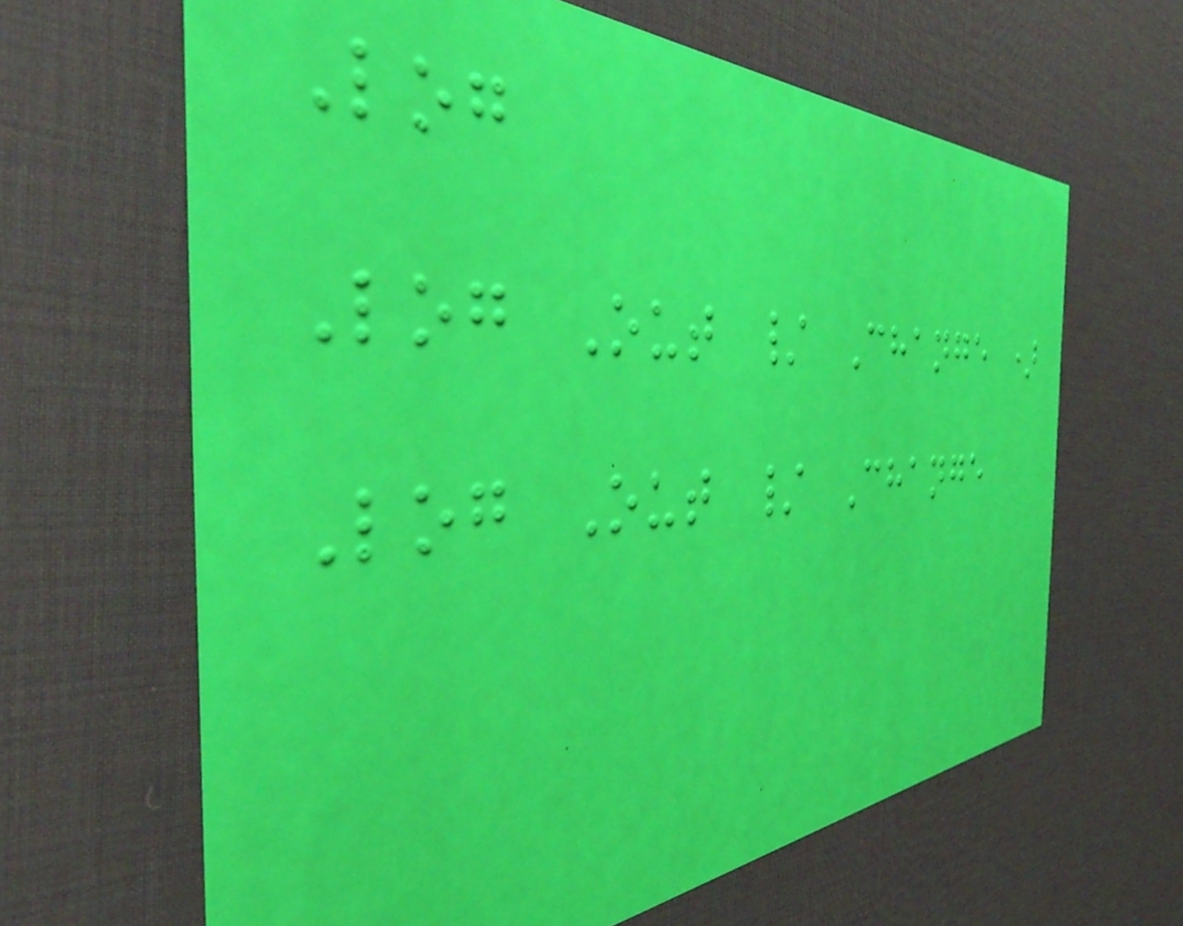Log
Log Out / Change )
Log Out / Change
